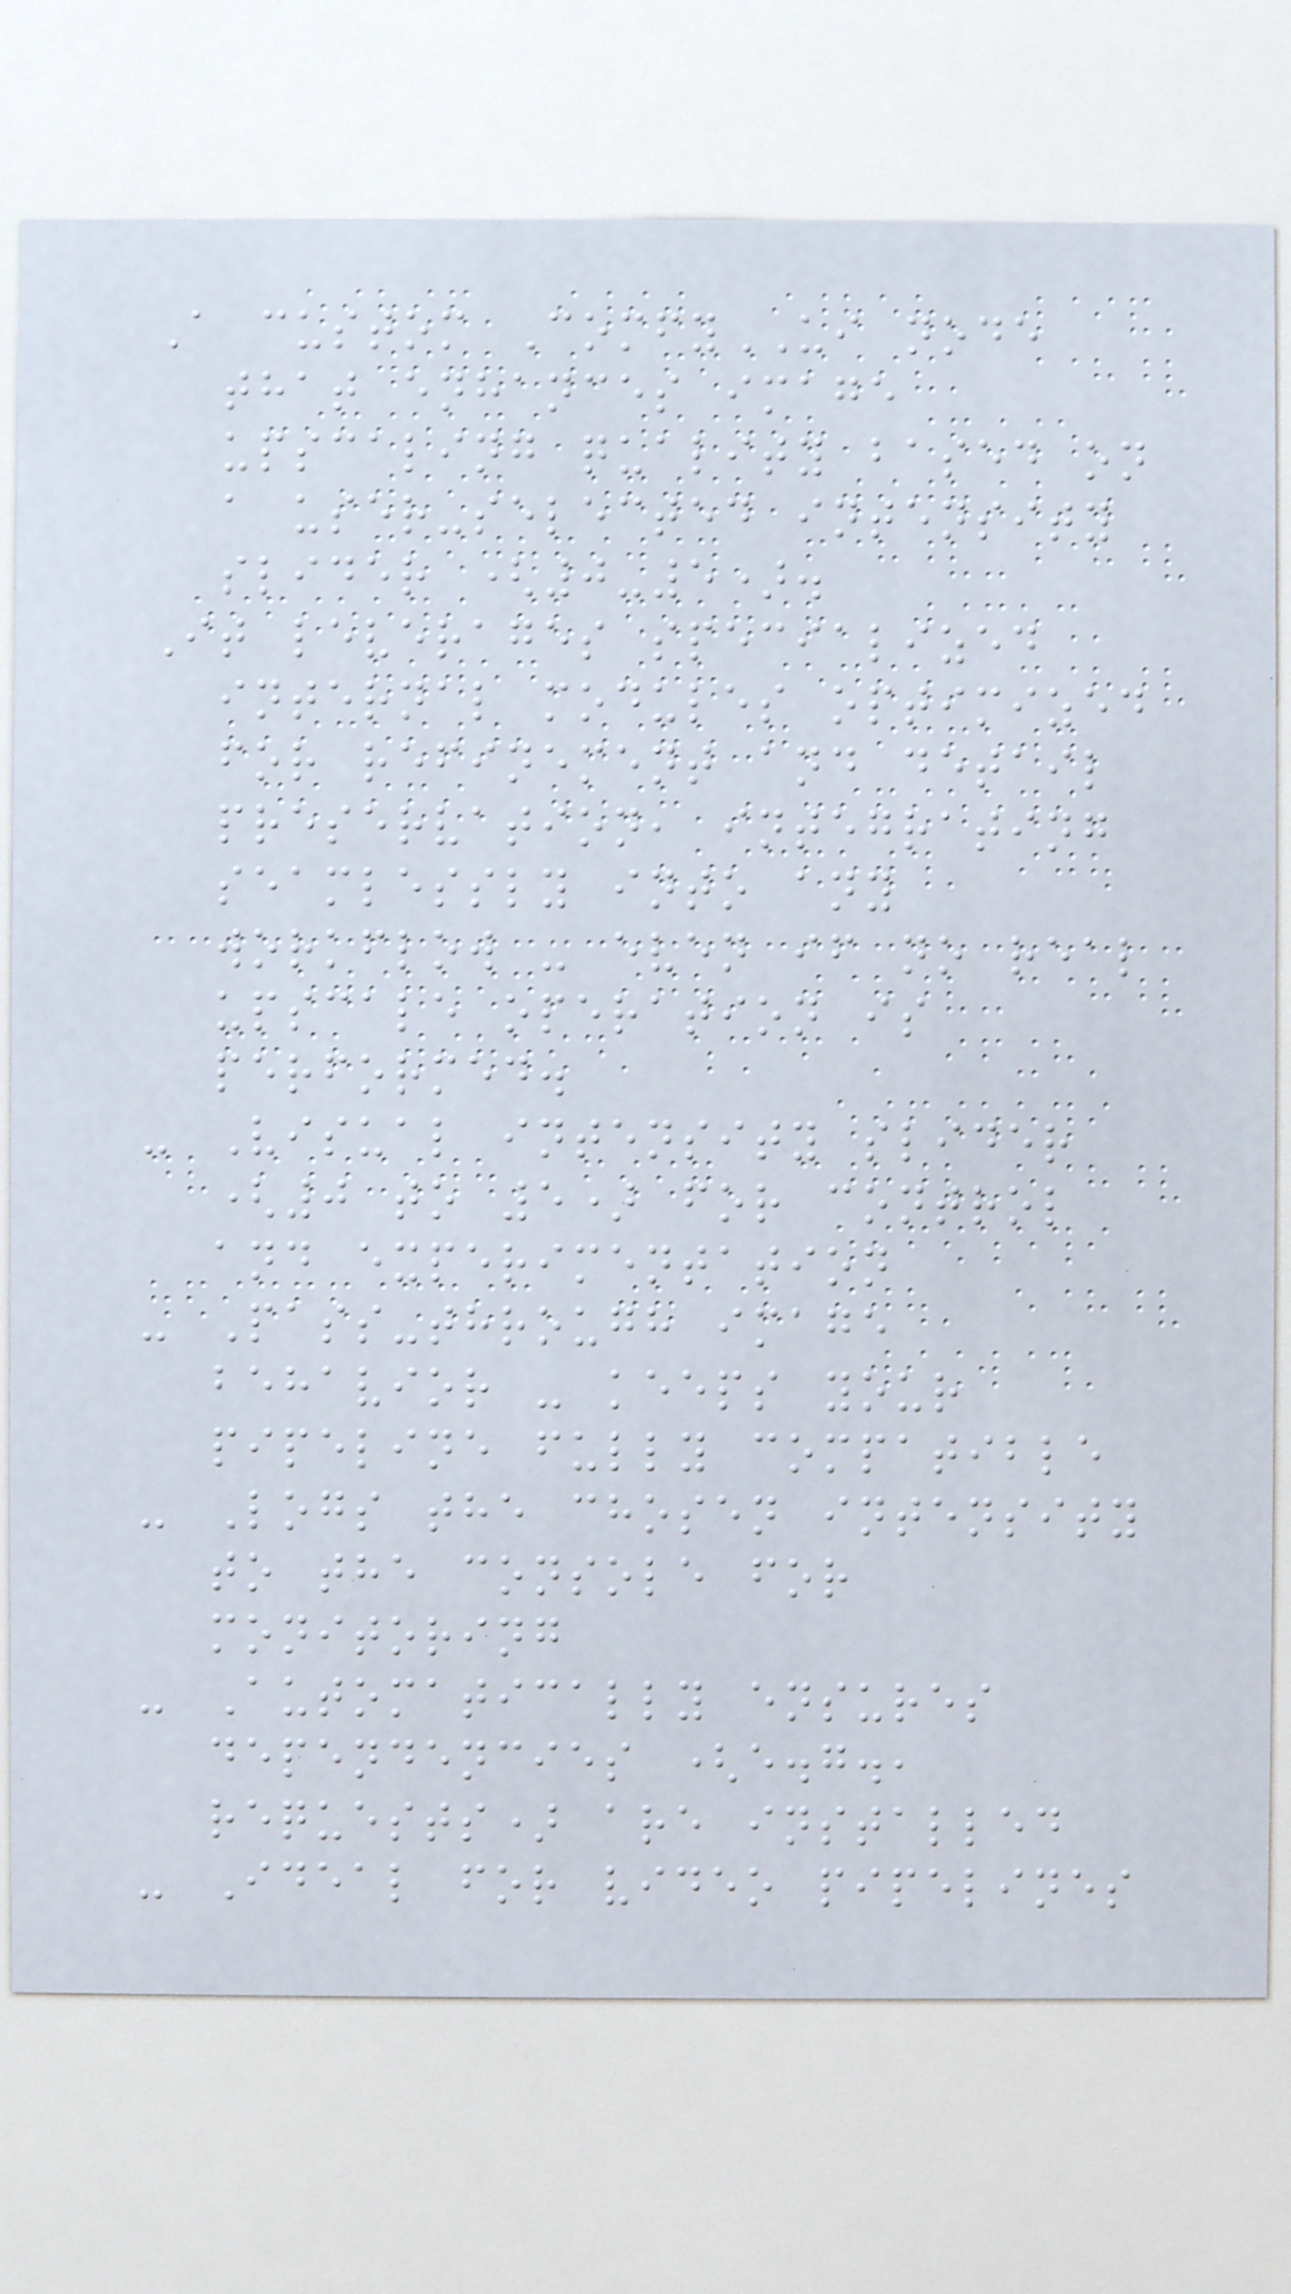A custom ComfyUI node
that enhances image
upscaling quality based on
a user-selected intensity
slider (0-5).
It leverages specialized
internal modules optimized
for refinement and detail
preservation, integrating
seamlessly into any
workflow - even if no real
upscale operation is
performed.
- Visual intensity slider
(0 to 5) for control
and experimentation
- Pass-through image
behavior - keeps your
pipeline fully compatible
- Logs the chosen intensity
to the console for
monitoring
- Automatically ensures
dependencies (e.g.,
requests) are installed
- Ideal for video pipelines
